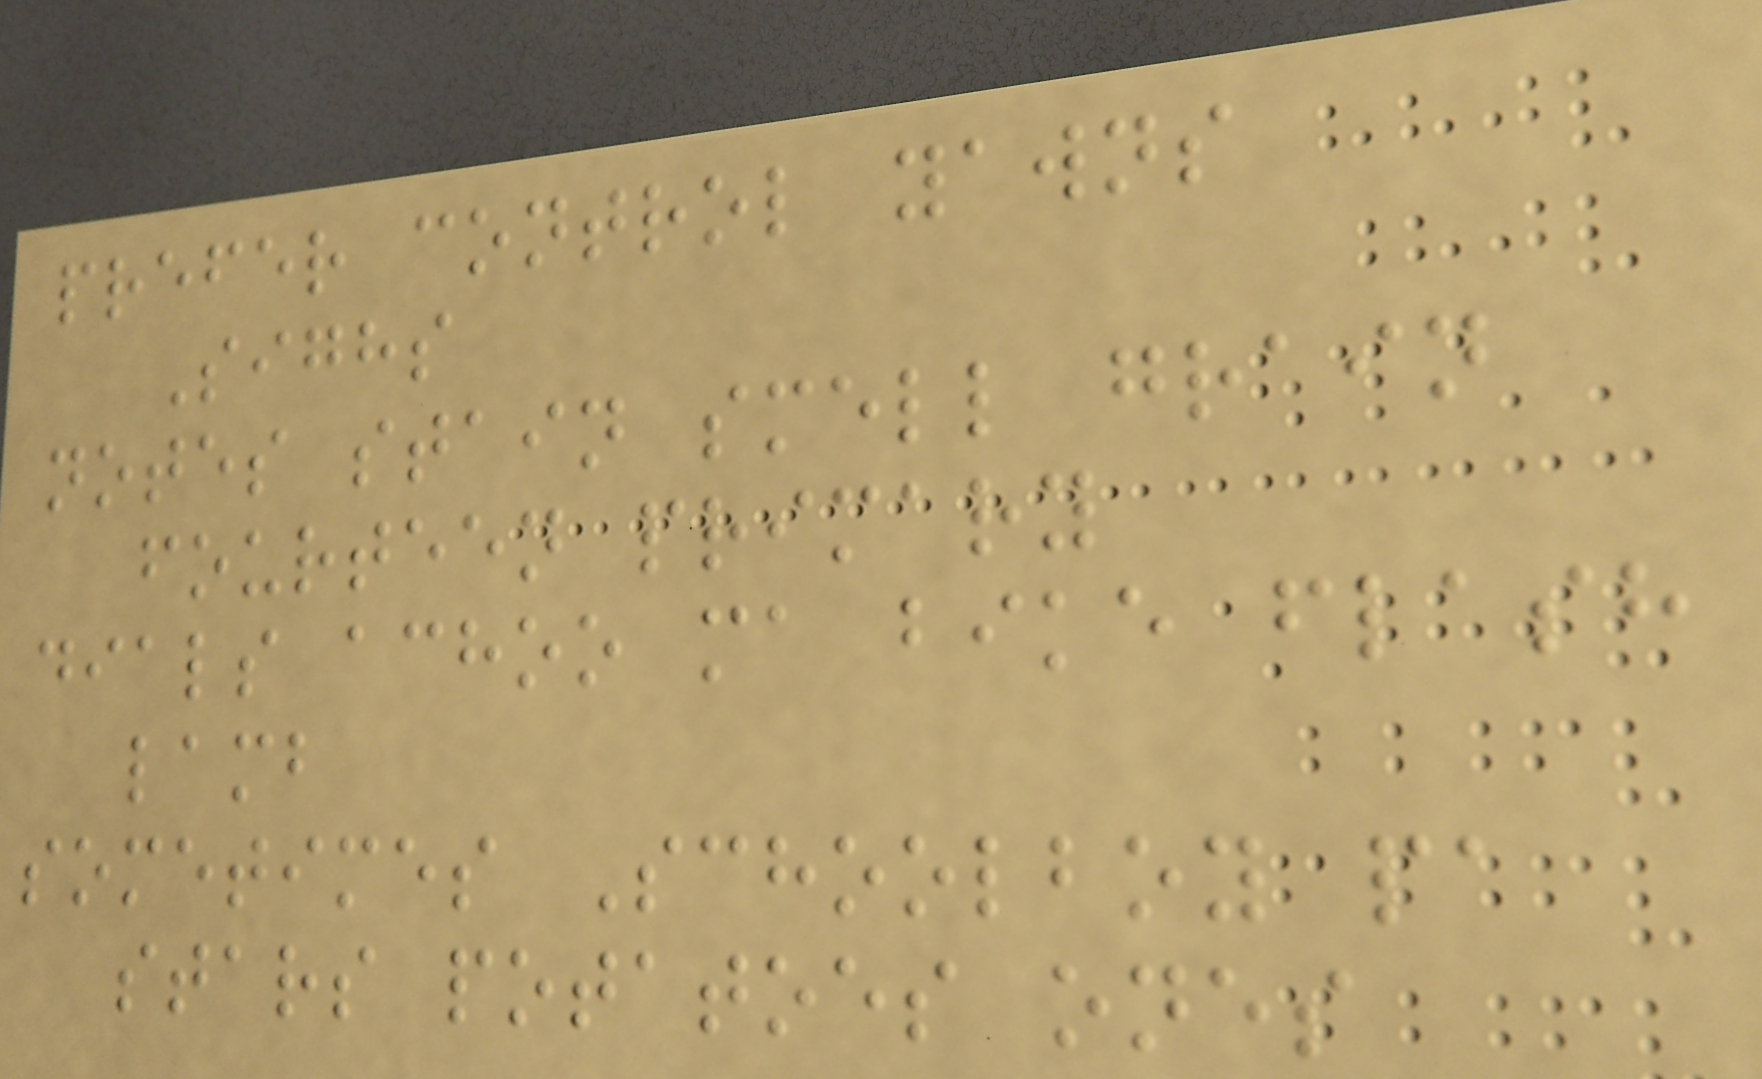prefer control yawns
Sighs
notes stain smell grain
fourteen primary
dials achoo ma bike flash
lamb
sometimes Schoolboy pa
stars potatoes ones
